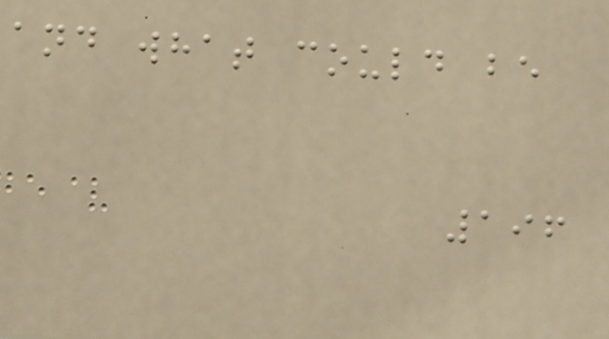and what could be
196
